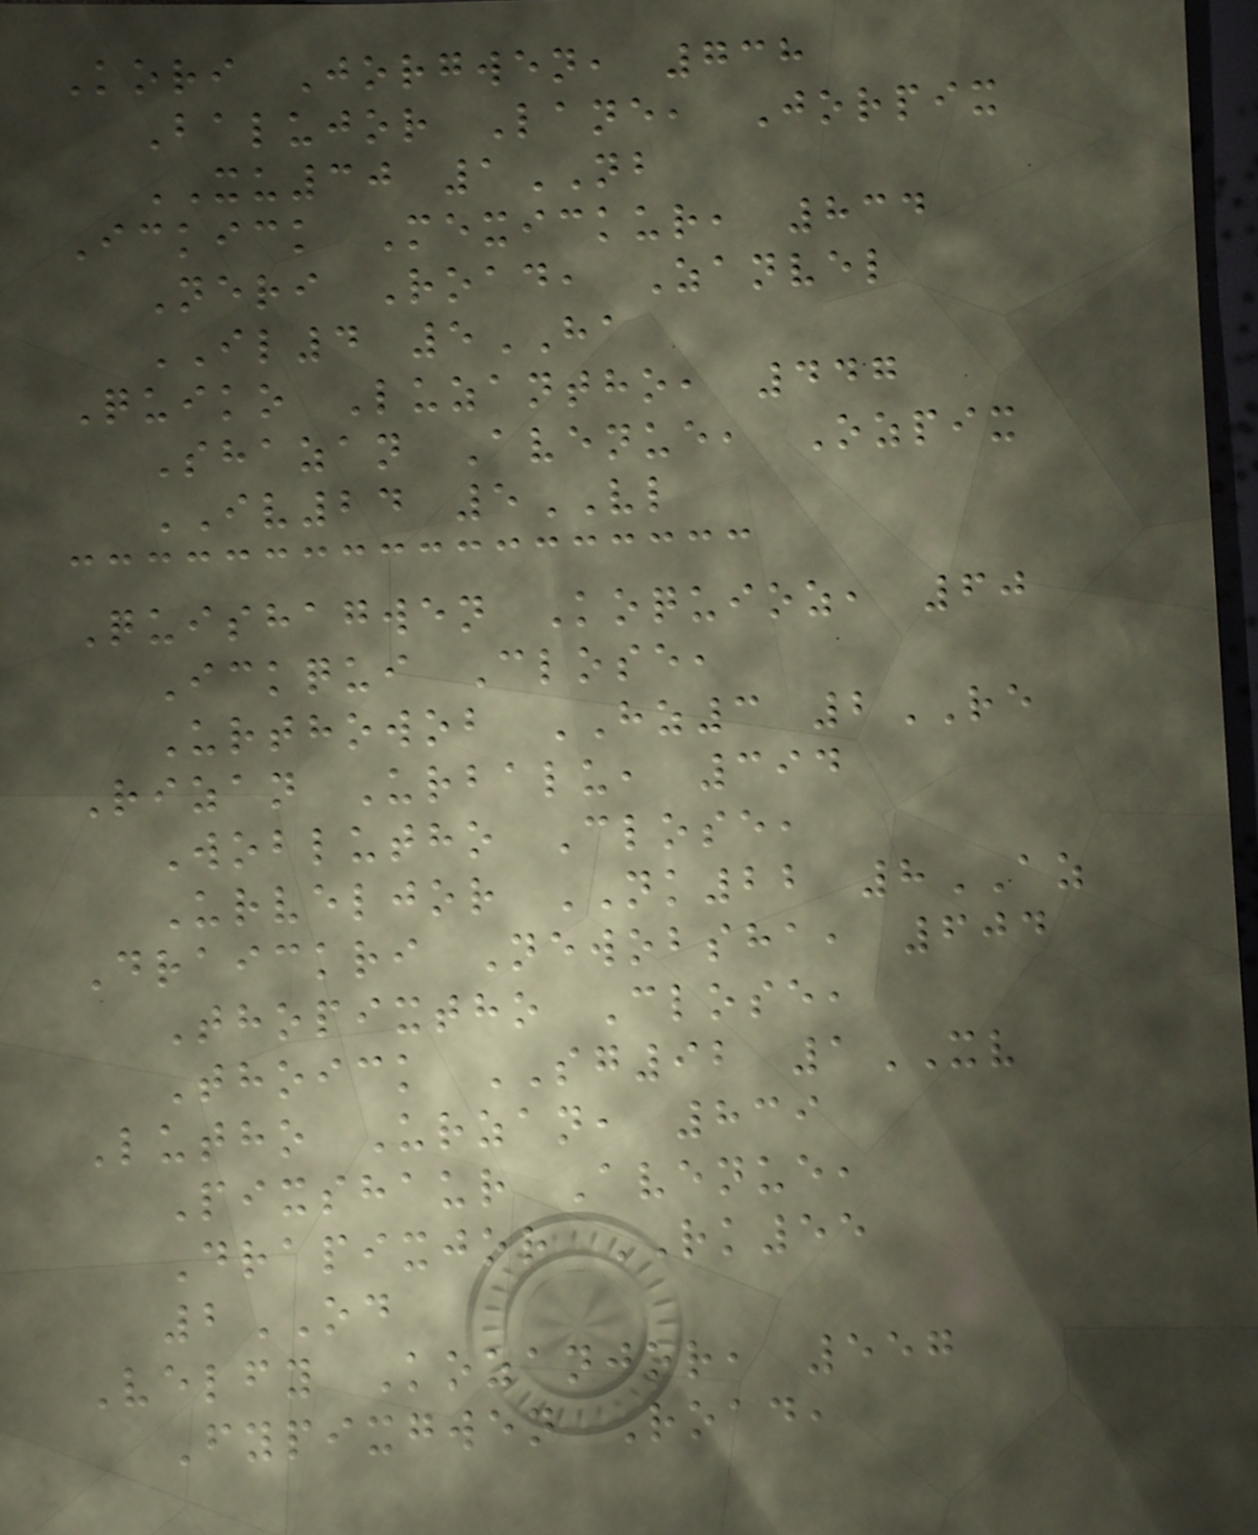Kori Jorgwen, 738
Balujor Lane, Jorpix
XU30 1NB
Ickick Mexickur, 834
Neri Road, Zanvel
IL4 5HA
Quiko Luzantho, 447
Shazan Avenue, Ozpix
IV24 5VL
Quishagwen Koquioz, 60
Ickqui Close,
Urthowob HZ3 2RE
Rizan Urbalu, 394
Woblutho Close,
Urveljor NK22 8AZ
Draickri Newobsha, 604
Thopixtho Close,
Thoick SG92 1XV
Lutho Urzan, 839
Pixshaur Avenue,
Drapixjor RK55
2OD
Velfy Kozanjor, 557
Fypixgwen Road,
